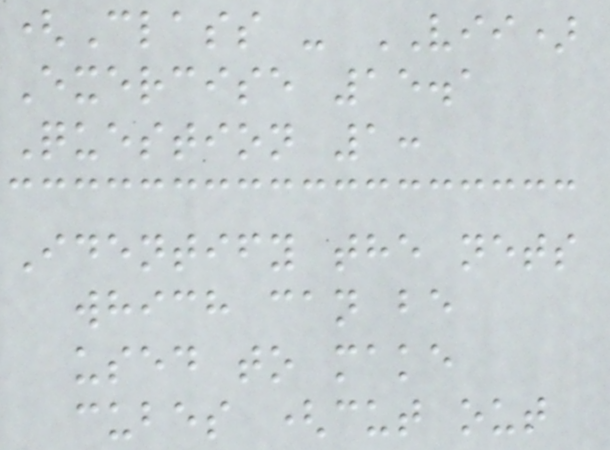(Class - VII)
Exercise 15.1
Question 1:
Identify the nets
which can be
used to make
cubes (cut out
